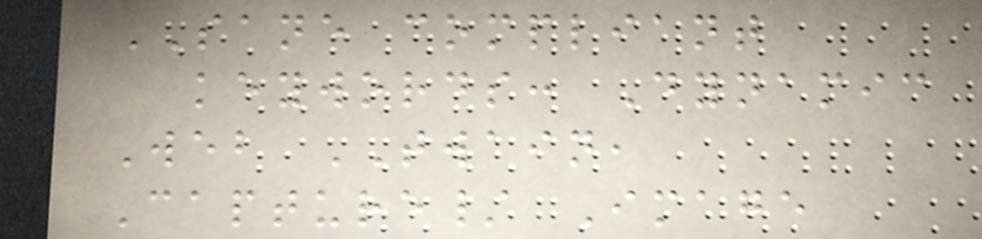SANE compliant
keywords: Dynamic
Web TWAIN,
Capture/ Image
